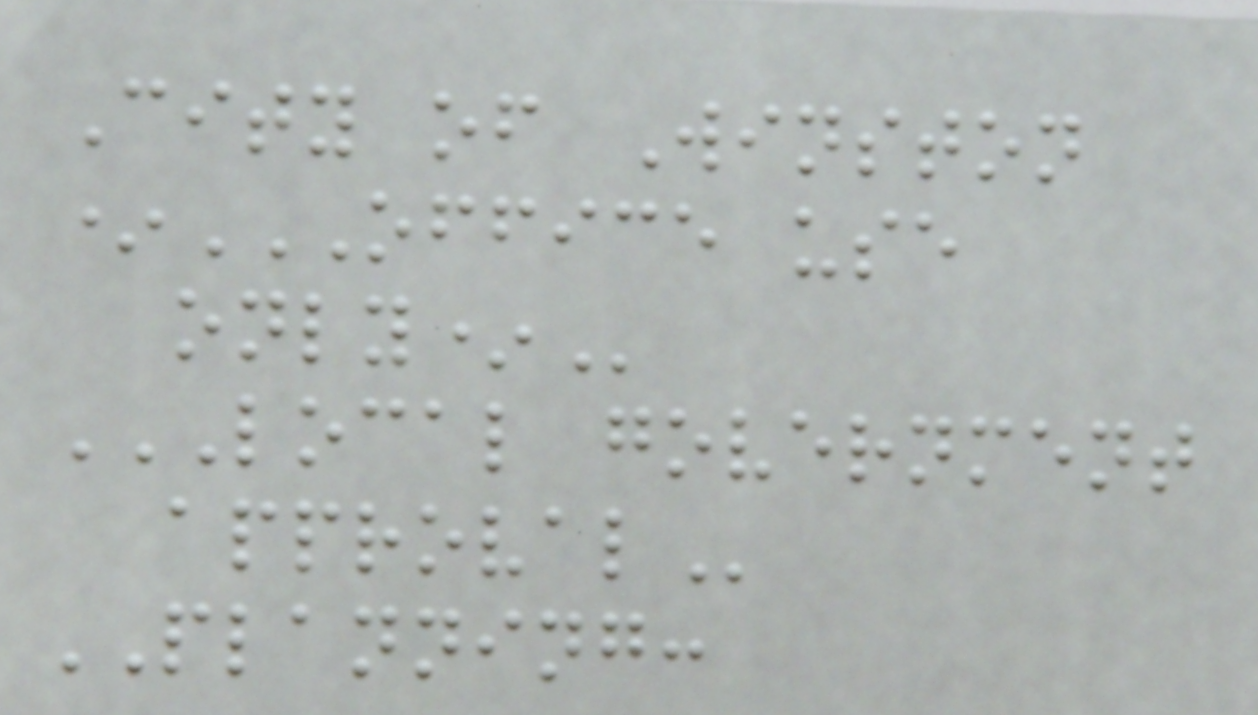City of Winston
*OFFICE USE
ONLY*
LOCAL GOVERNMENT
APPROVAL
PLANNING:
